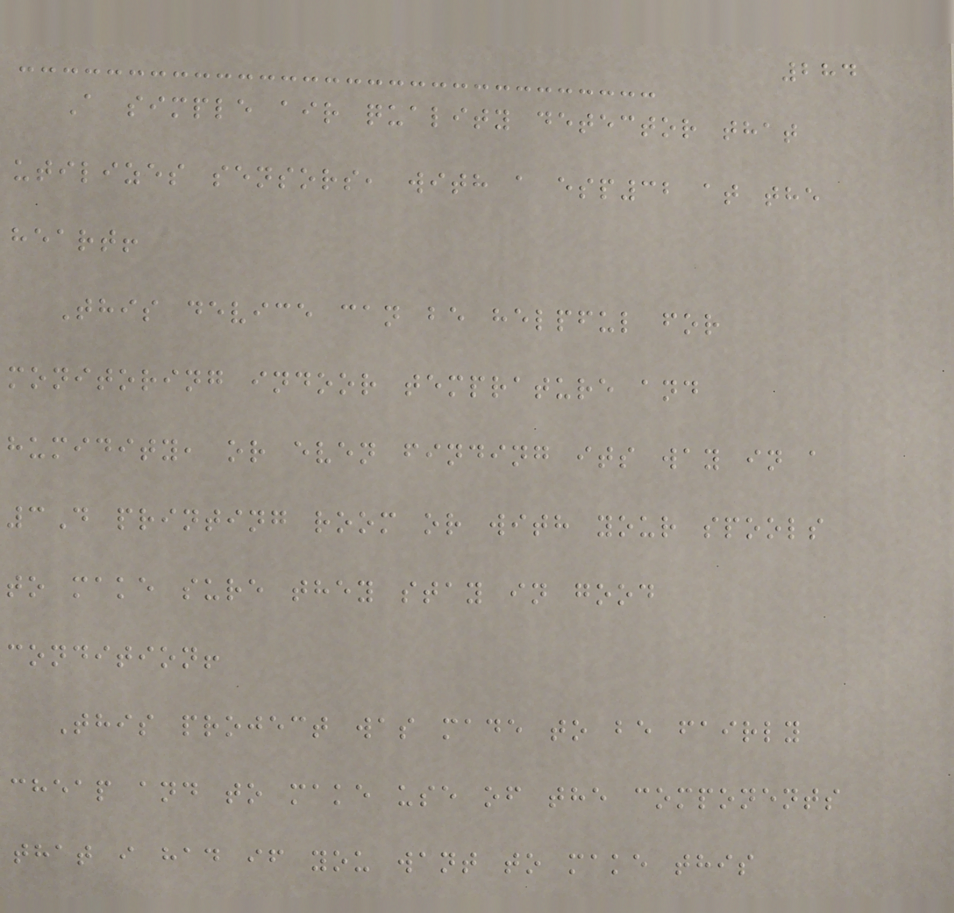284
A simple air quality detector that
utilizes sensors, with a esp32 at the
heart!
This device can be helpful for
monitoring indoor temprature and
humidity, or even finding its way in a
3D printing room or with your spools
to make sure they stay in good
condition!
This project was made to be fairly
cheap and to make use of the components
that i had if you want to make this
